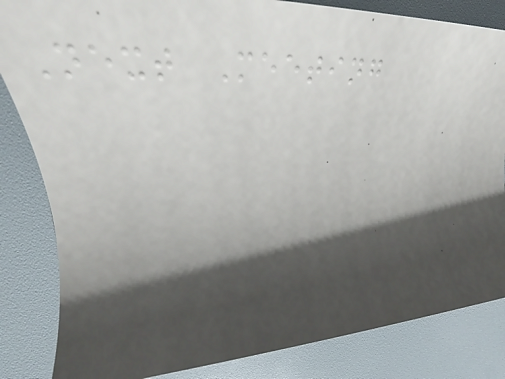Next Meeting
